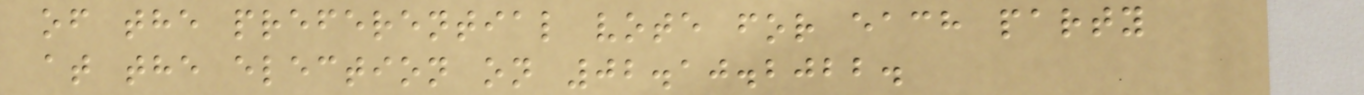of the preferential vote for each party
at the election on 02.10.2022.
